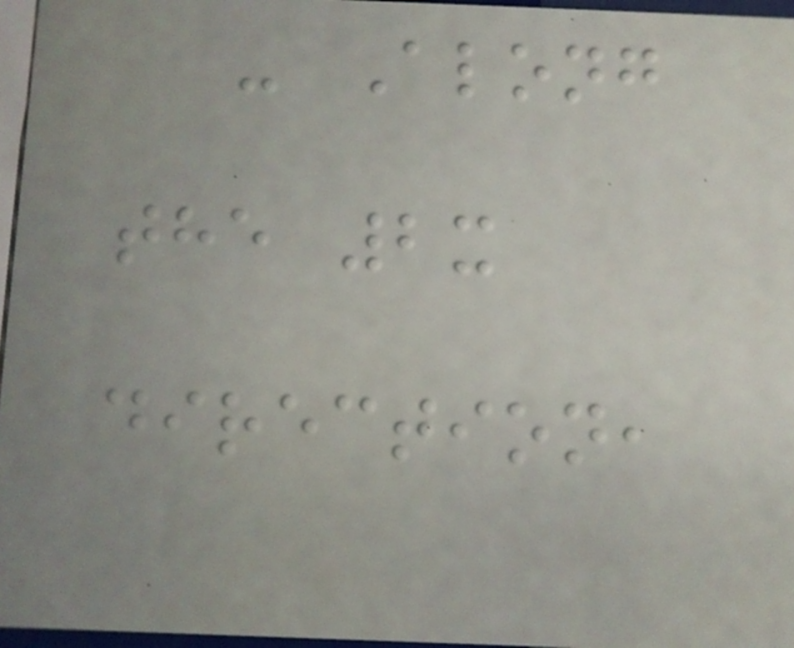- Along
the 2x
direction,
